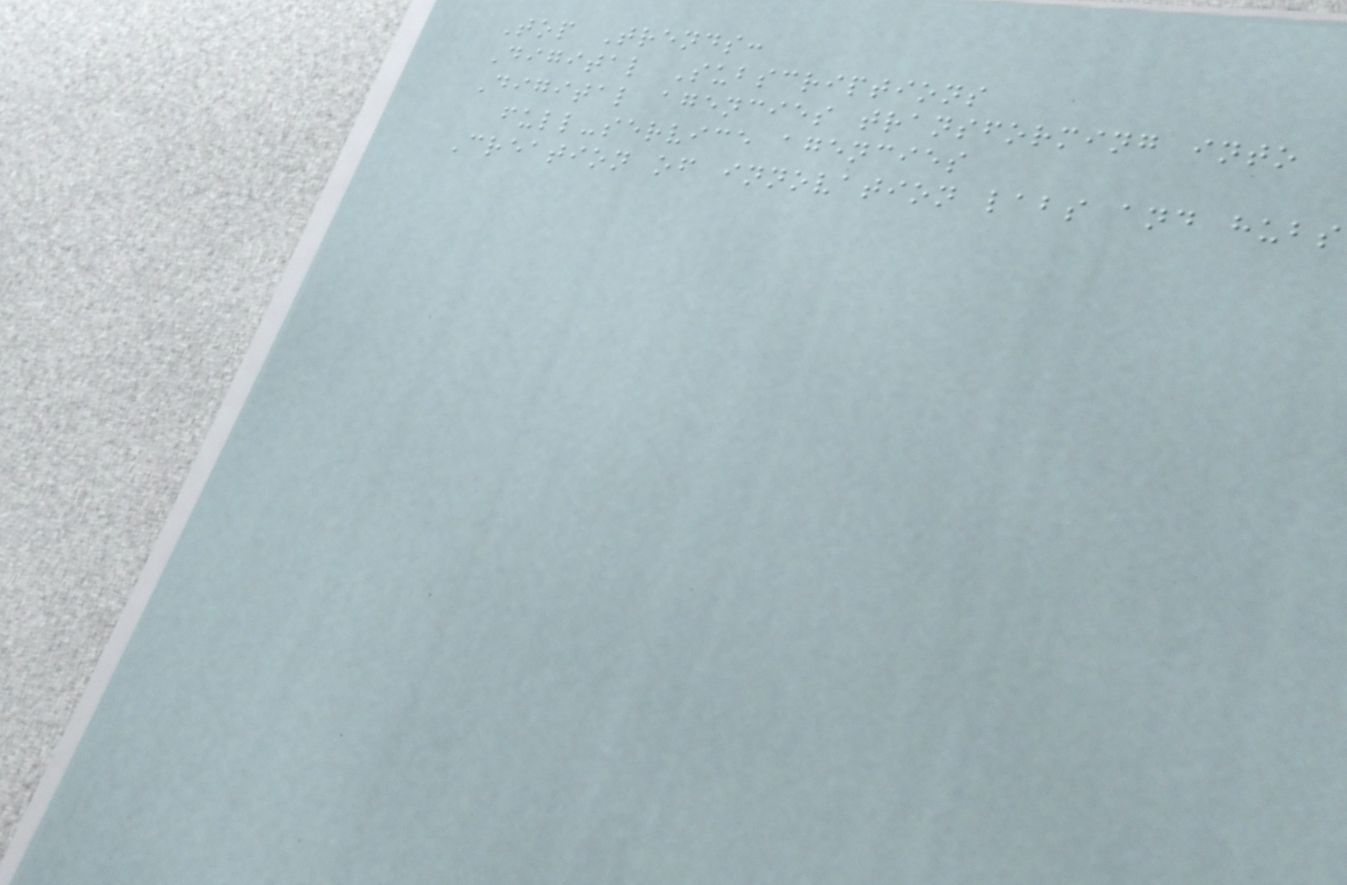Top Trends:
Digital Subscriptions
Digital agencies transforming into
full-service agencies
Creation of innovation labs and hubs
